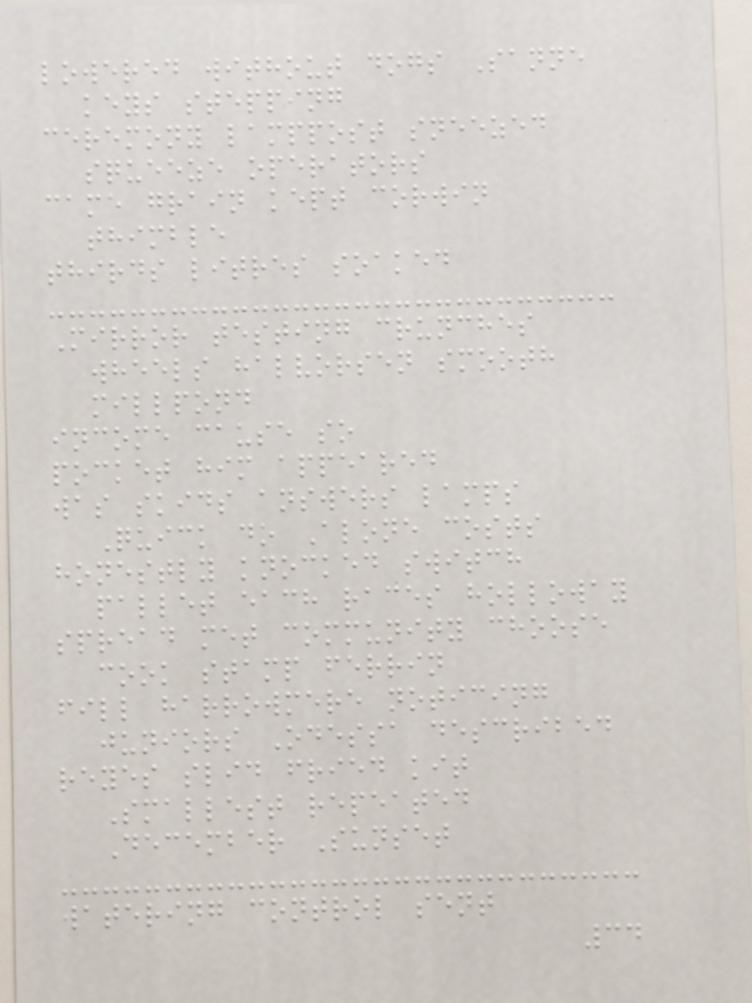lowered without dogs Sanne
keys stepping
ceremony lamppost sneezed
squeeze operators
came grain kept corwin
thimble
thirds litres soaked
Mirror testing crunches
wheels halvorsen smooth
millpond
income cause so
pocket him appeared
was skids answers lamps
Quick do Alone costs
honestly knocked switch
pallet each races holloway
spread met community choose
cook stamp ferrin
fill harrowmere noticing
juniors Odessa described
reyes slid fried kit
Smallest repeated
December Sunset
watering control sent
34
